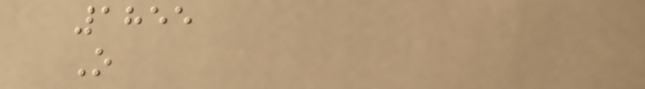1855
O
